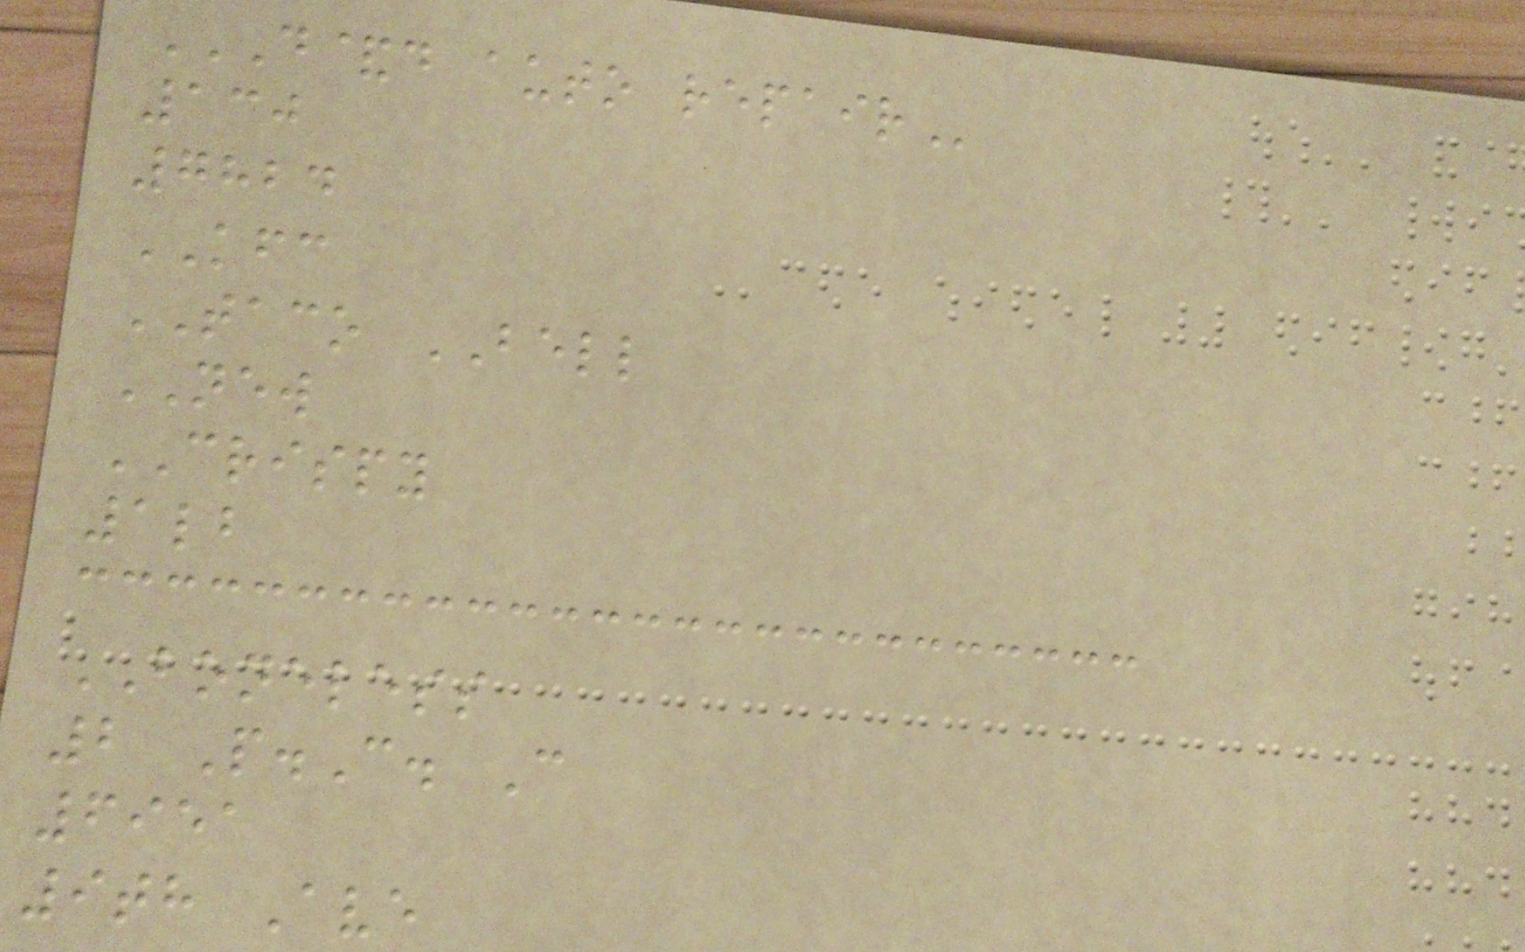D&D AUTO REPAIR
130
7824
KFC
TACO BELL
NEW
CRISPY
1lb
BONELESS
2 P.C. C
6951
9th Ave
